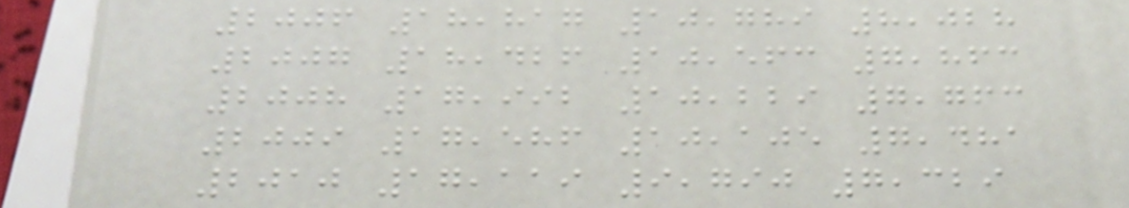2006 18,817 10,789 8,028
2007 18,426 10,563 7,863
2008 17,992 10,229 7,763
2009 17,586 10,105 7,481
2010 17,119 9,790 7,329
